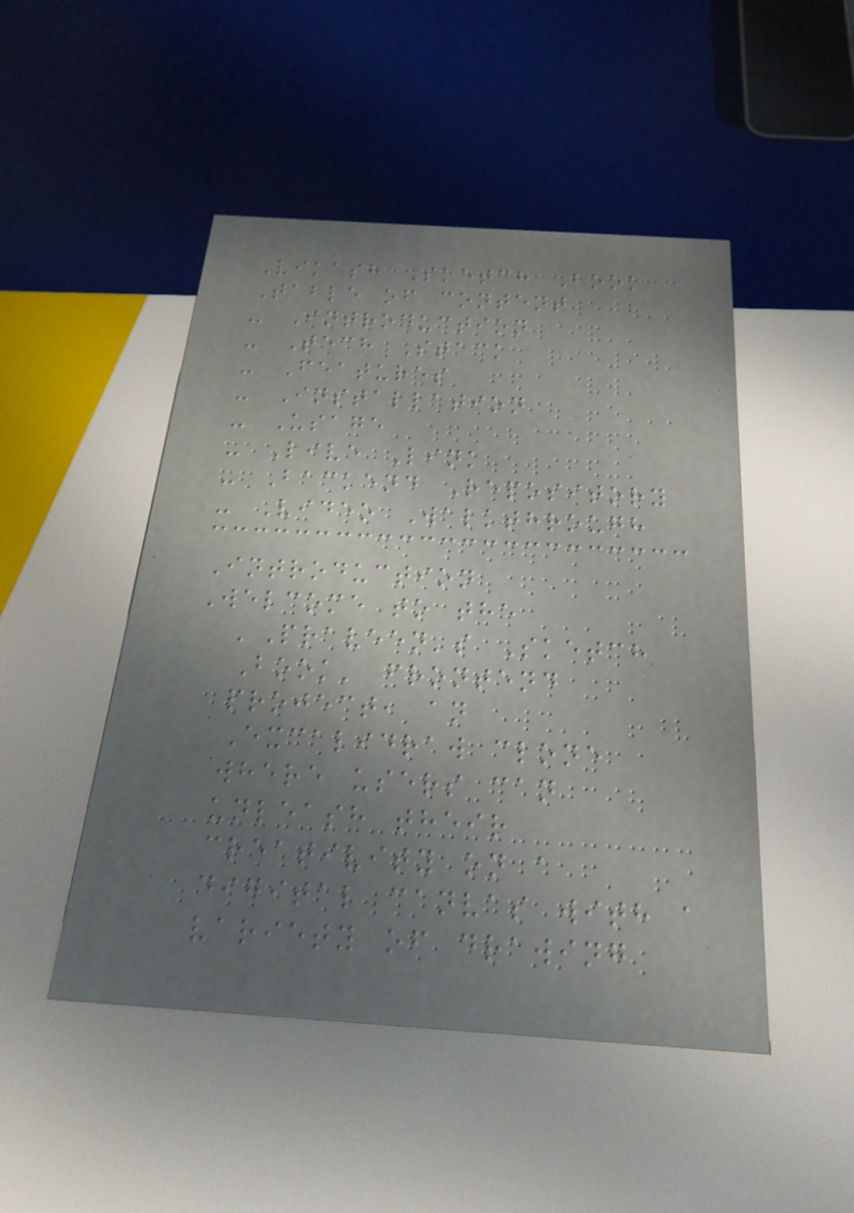Vikash Sketch Book
Table of content
- Introduction
- Tech Stack
- Features
- Installation
- Usage
- Live Link
- Backend Repository
- Video Walkthrough
Introduction
Welcome to the
'Praveen's Sketch
Book' frontend
project, an
Excalidraw clone
where users can
unleash their
creativity on a
digital canvas with a
variety of drawing
